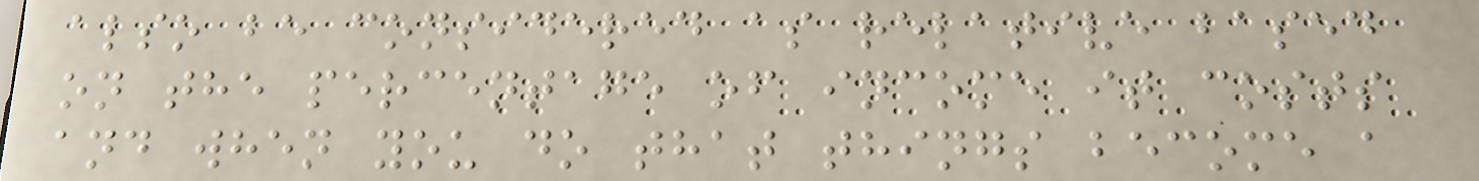also be considered as relative based
on the percentage of income it costs
and when you do that things become a
